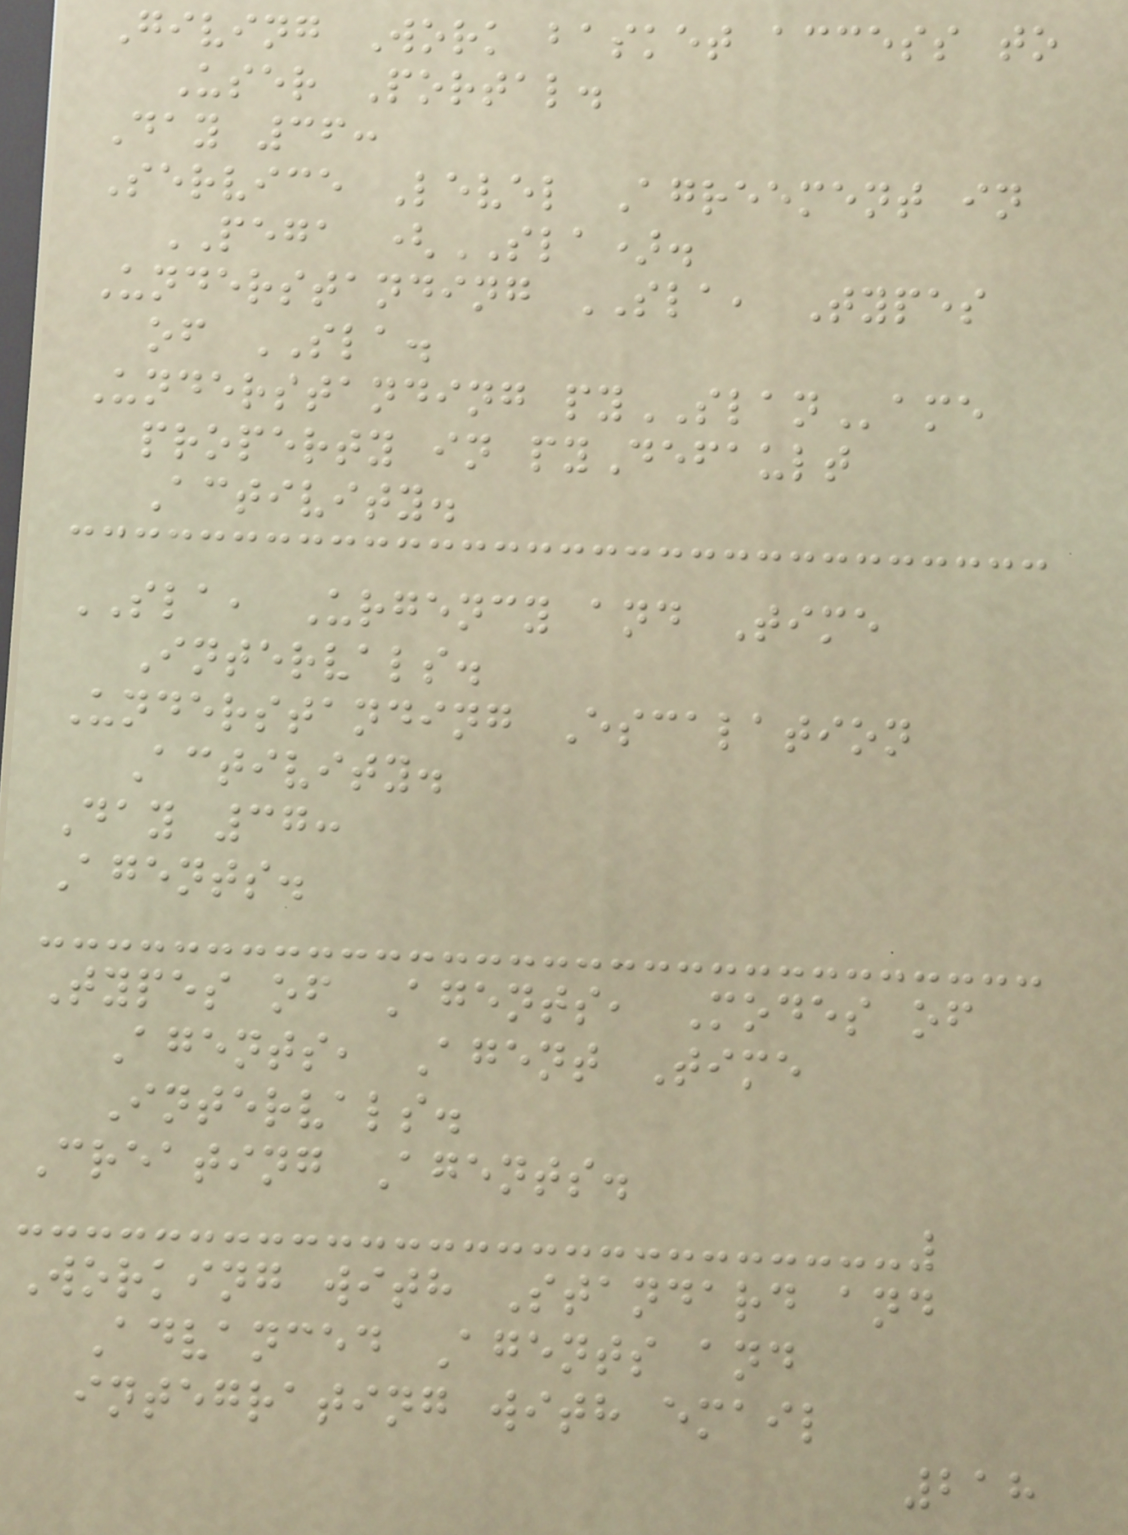Giving Work basket access to
User Portal.
Day 36:
Service Level Agreement in
PEGA (SLA).
Understanding SLA, Types
of SLA.
Understanding pySLAName
property in pyDefault
Activity.
SLA, Urgency and Time
Intervals.
Understanding Escalation
Activity.
Day 37:
Agents.
Types of Agents, Modes of
Agents, Agent Time
Intervals.
Creating Agents.
Working with Standard and
Advanced Agents and
integrating with email
218
